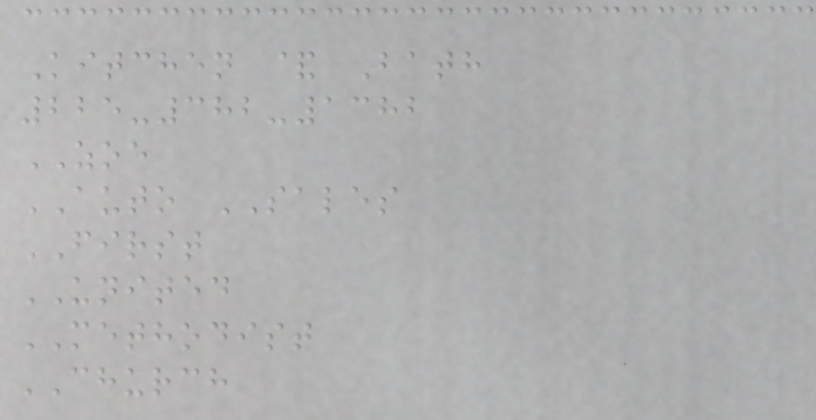Kitchen & Bath
225-382-1382
ZOE
AUTO SALES
FIRST
UNITED
METHODIST
CHURCH
